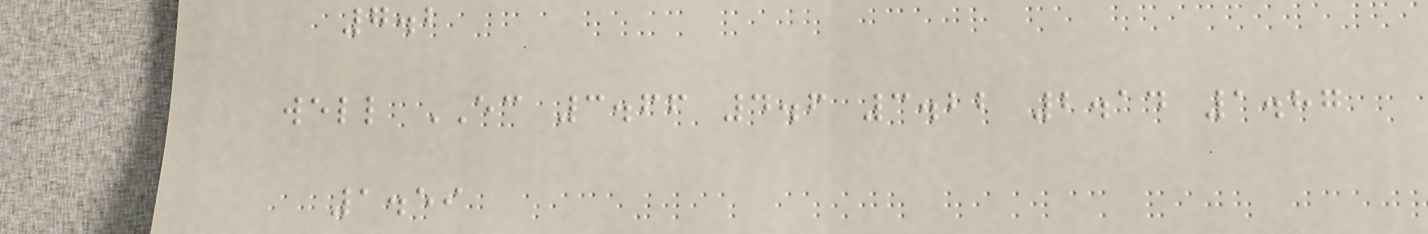7.2
well EC 3.66 4.6 3.22 2.14 1.87
1.59
